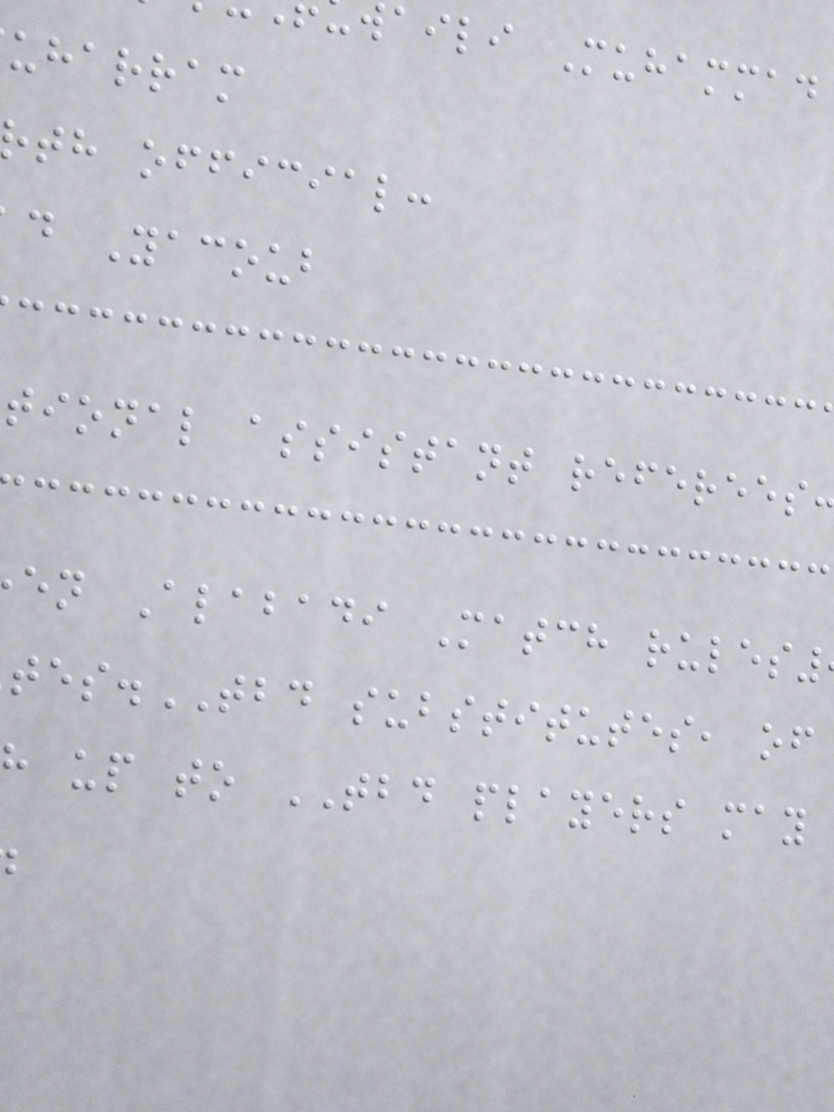aili Muhammad
uharram
th official:
d Yacoub
tional assistant referees
en Alabadi Match rules
tes.TBD substitutes, of
up to TBD players may
